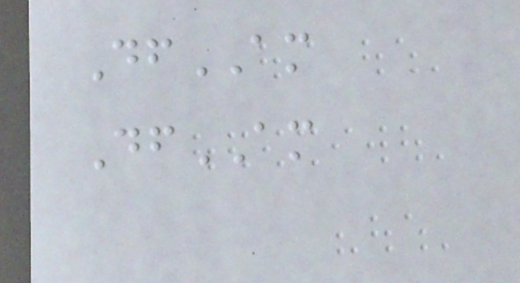DfAM
DfAM
